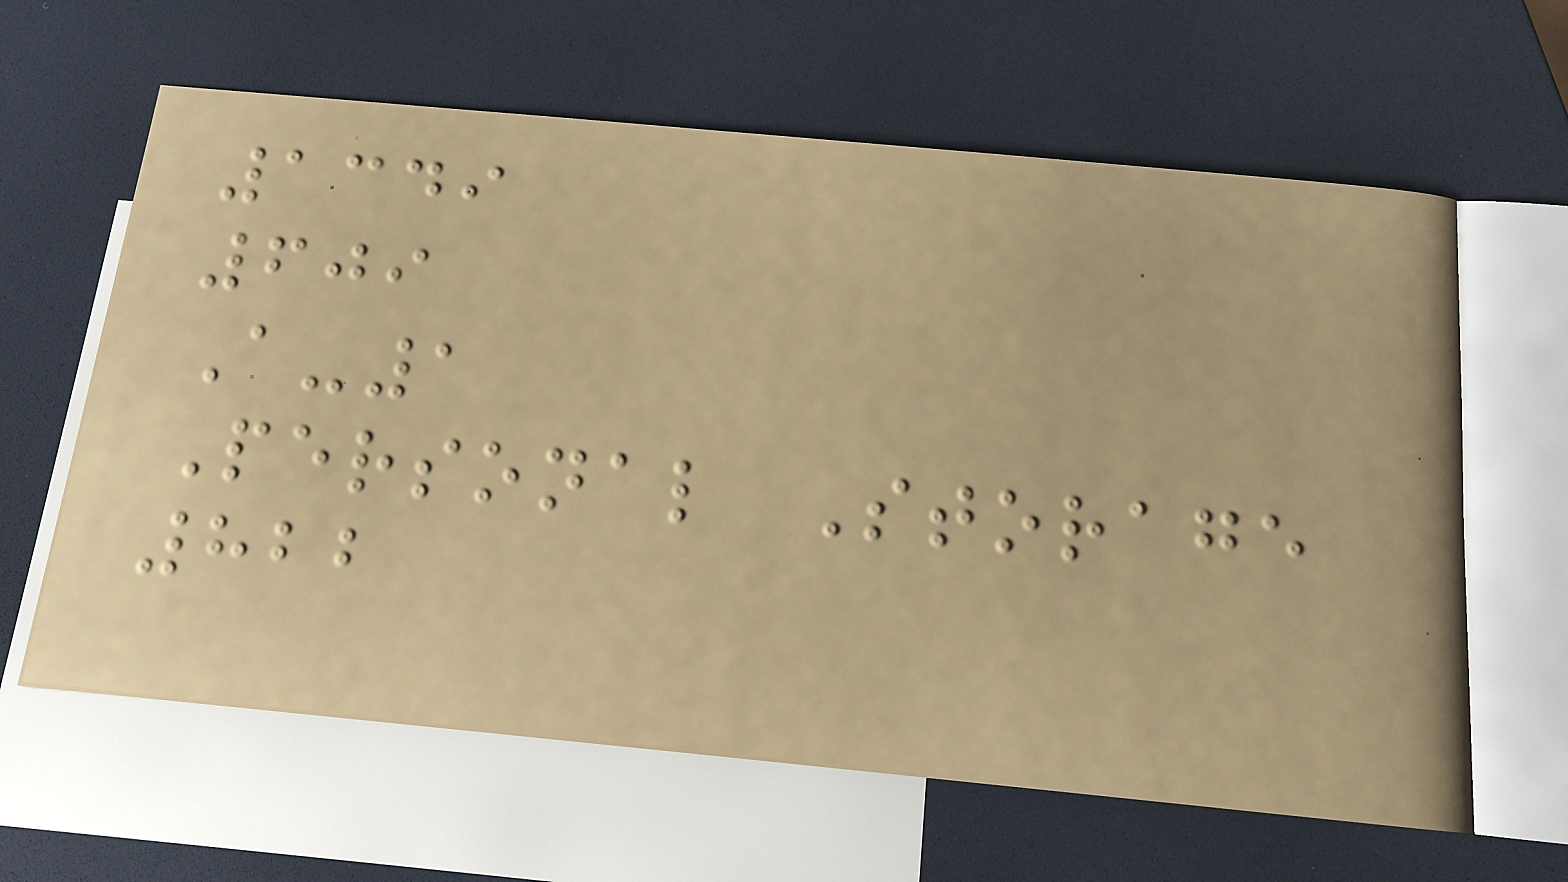1349
609
A-1
Personal Storage
822
